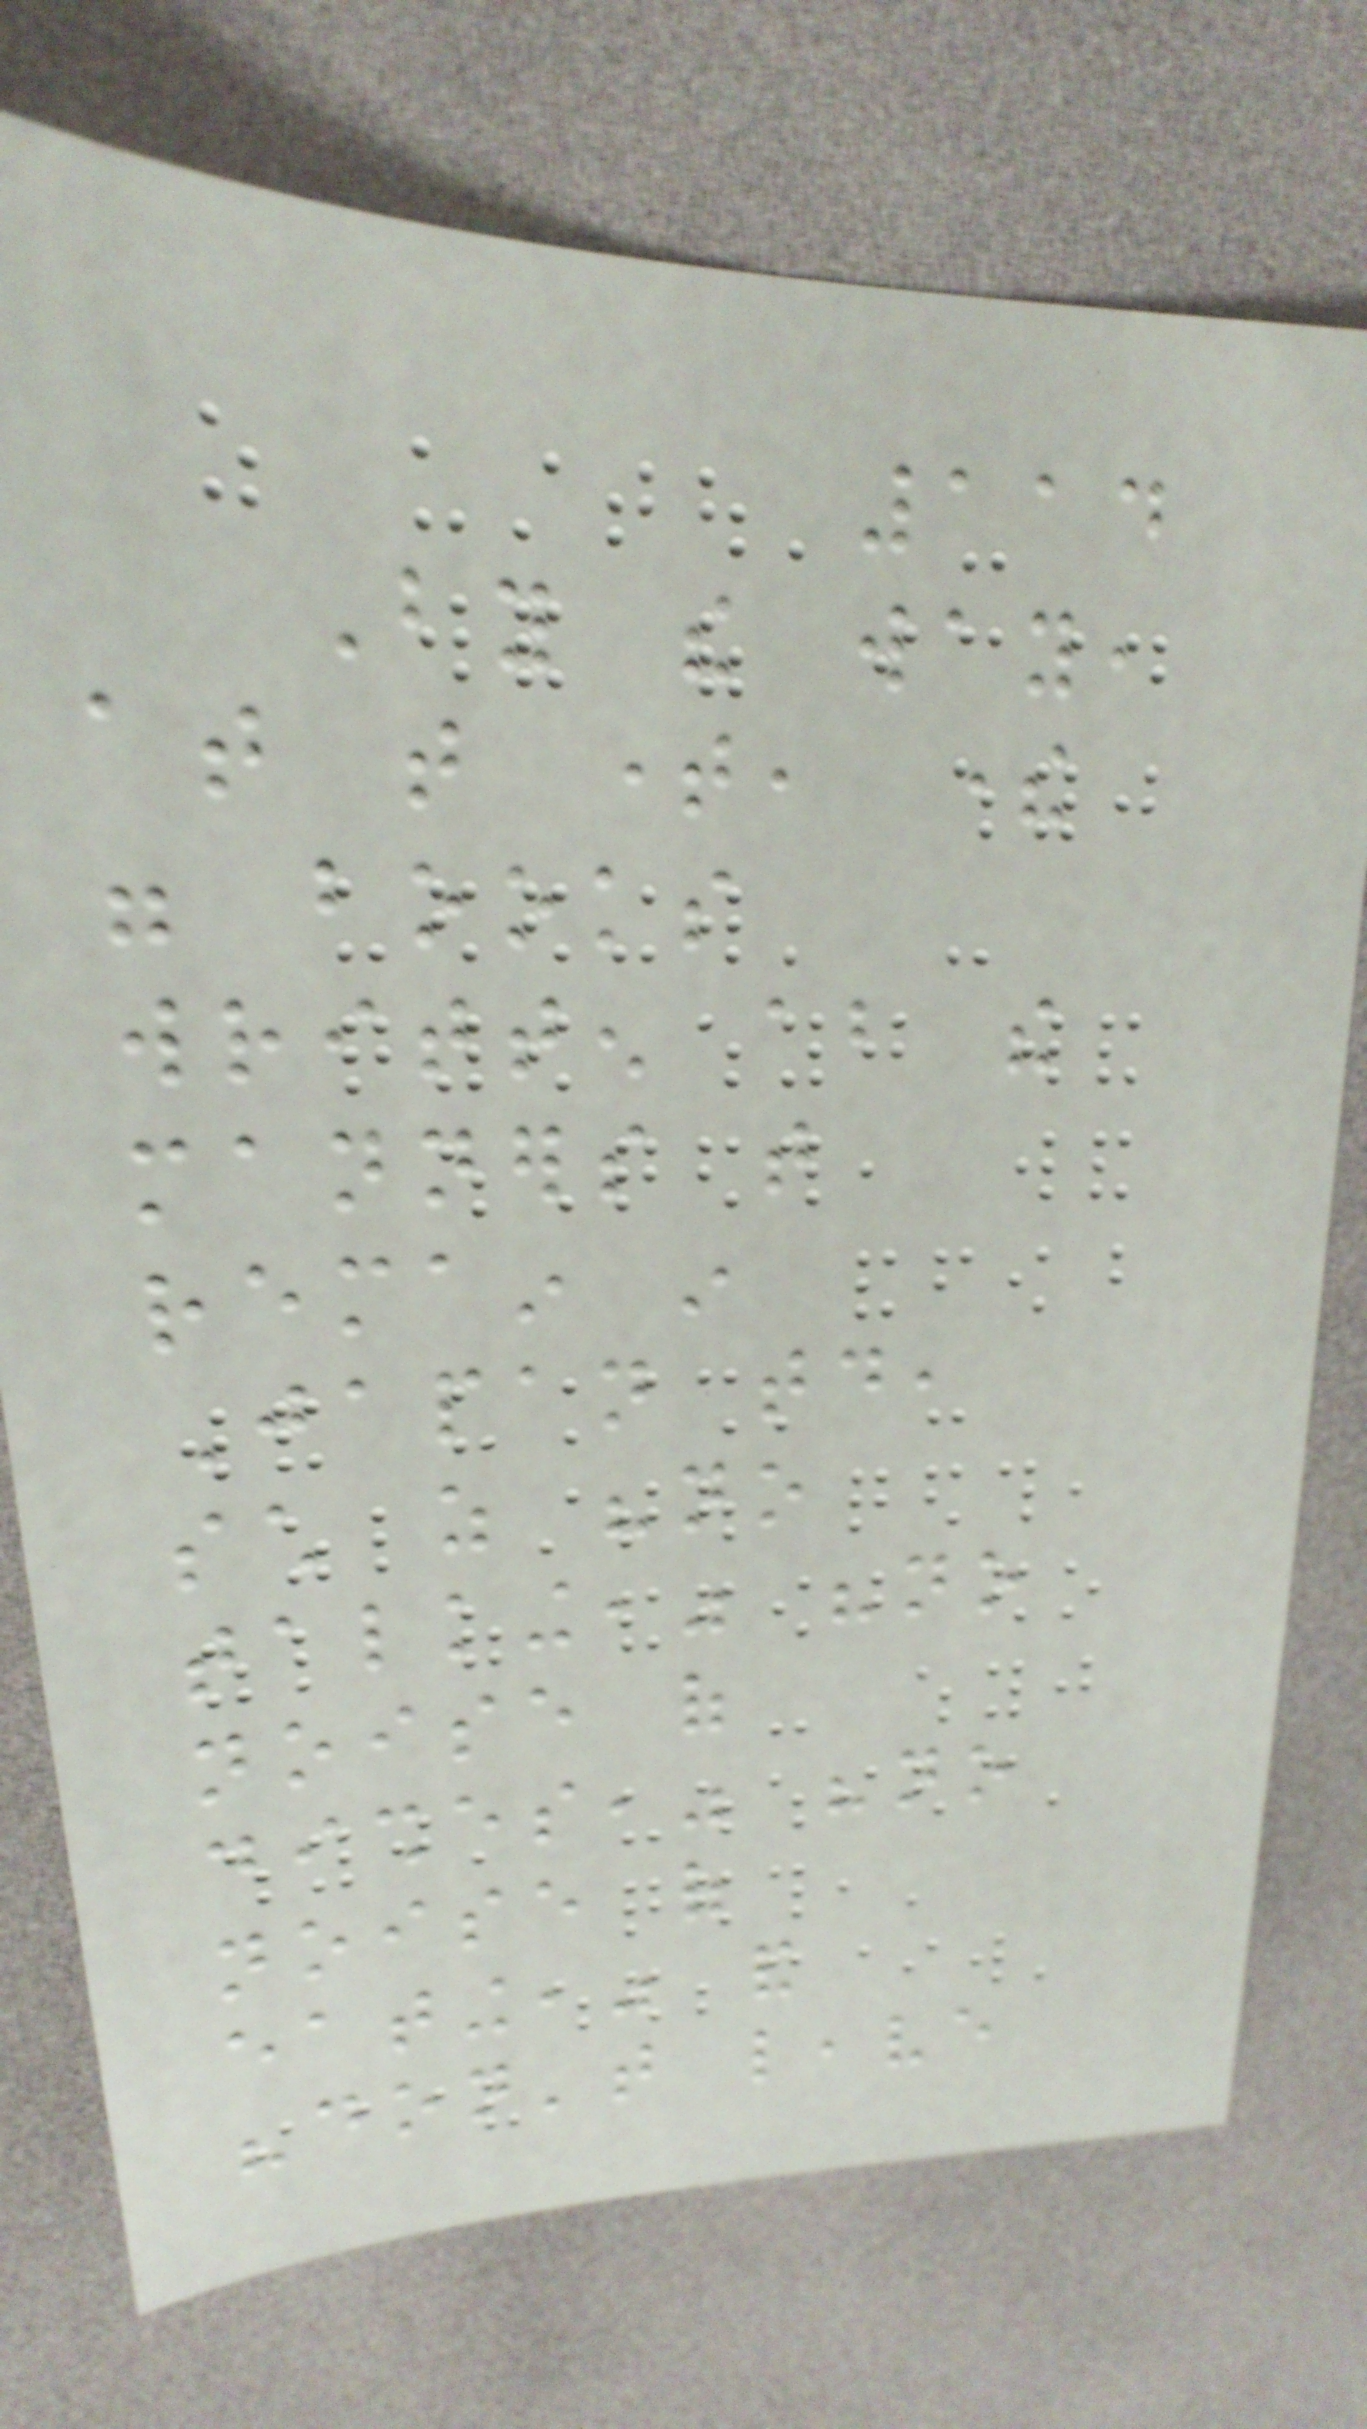114
By the way,
at that time, there
were books
written about the
manners that
remain in
Japan today,
such as "no
talking," "no
noise of
dishes," "no
noise of
eating," and
"don't leave
